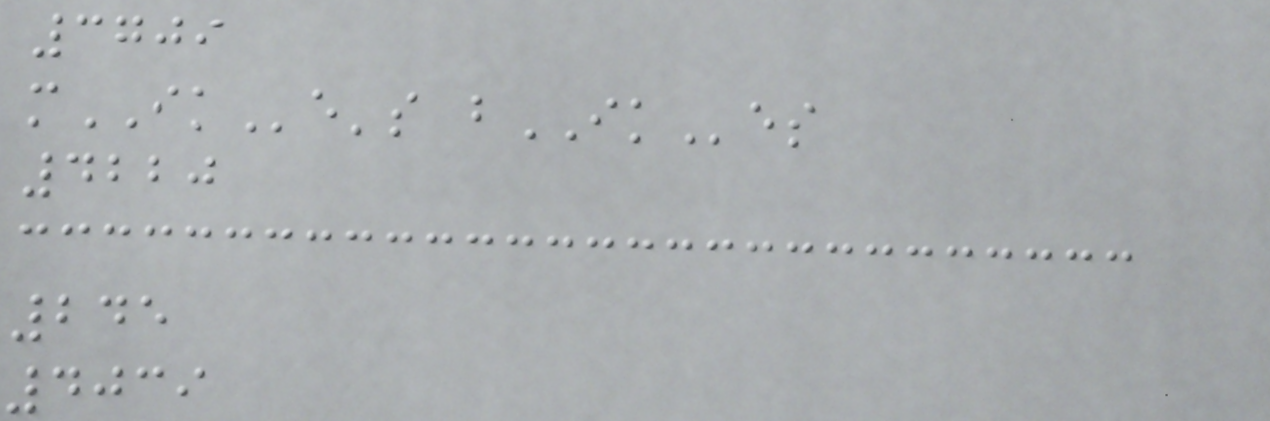3709
mIKe's bIKes
4220
245
4039
